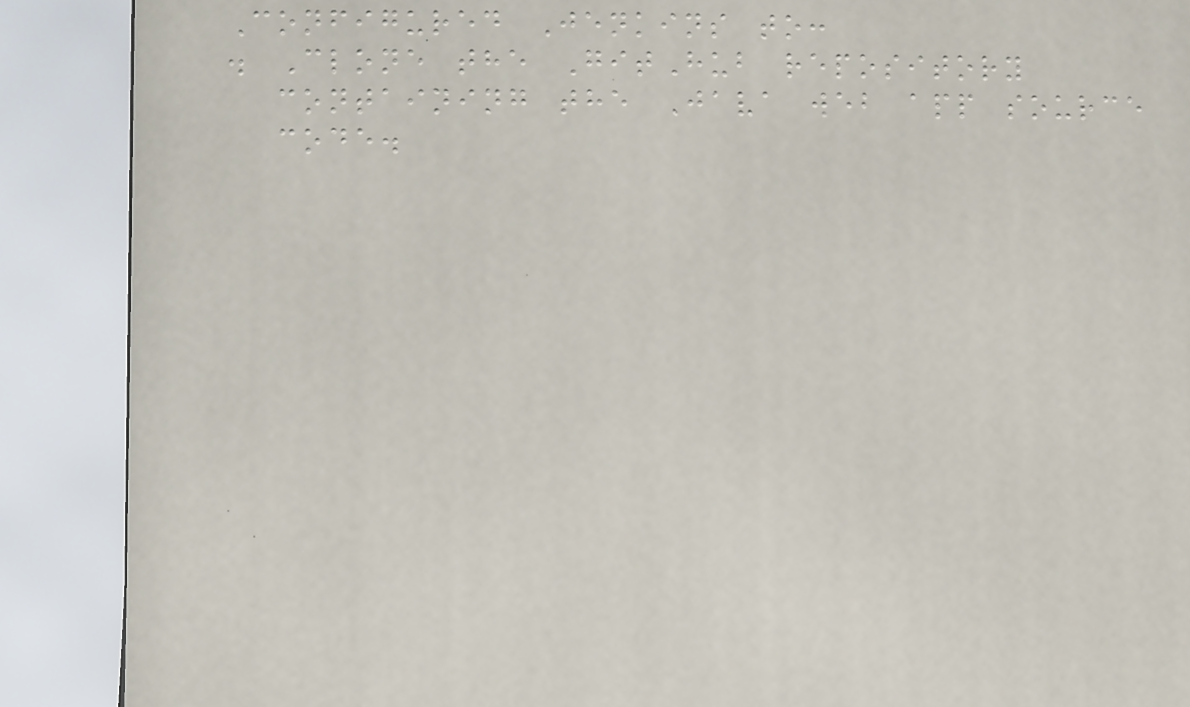Configured Jenkins to:
. Clone the GitHub repository
containing the Java web app source
code.
